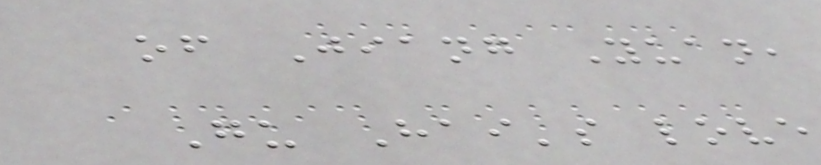of Jiang Yuan,
Gu Hai's love
